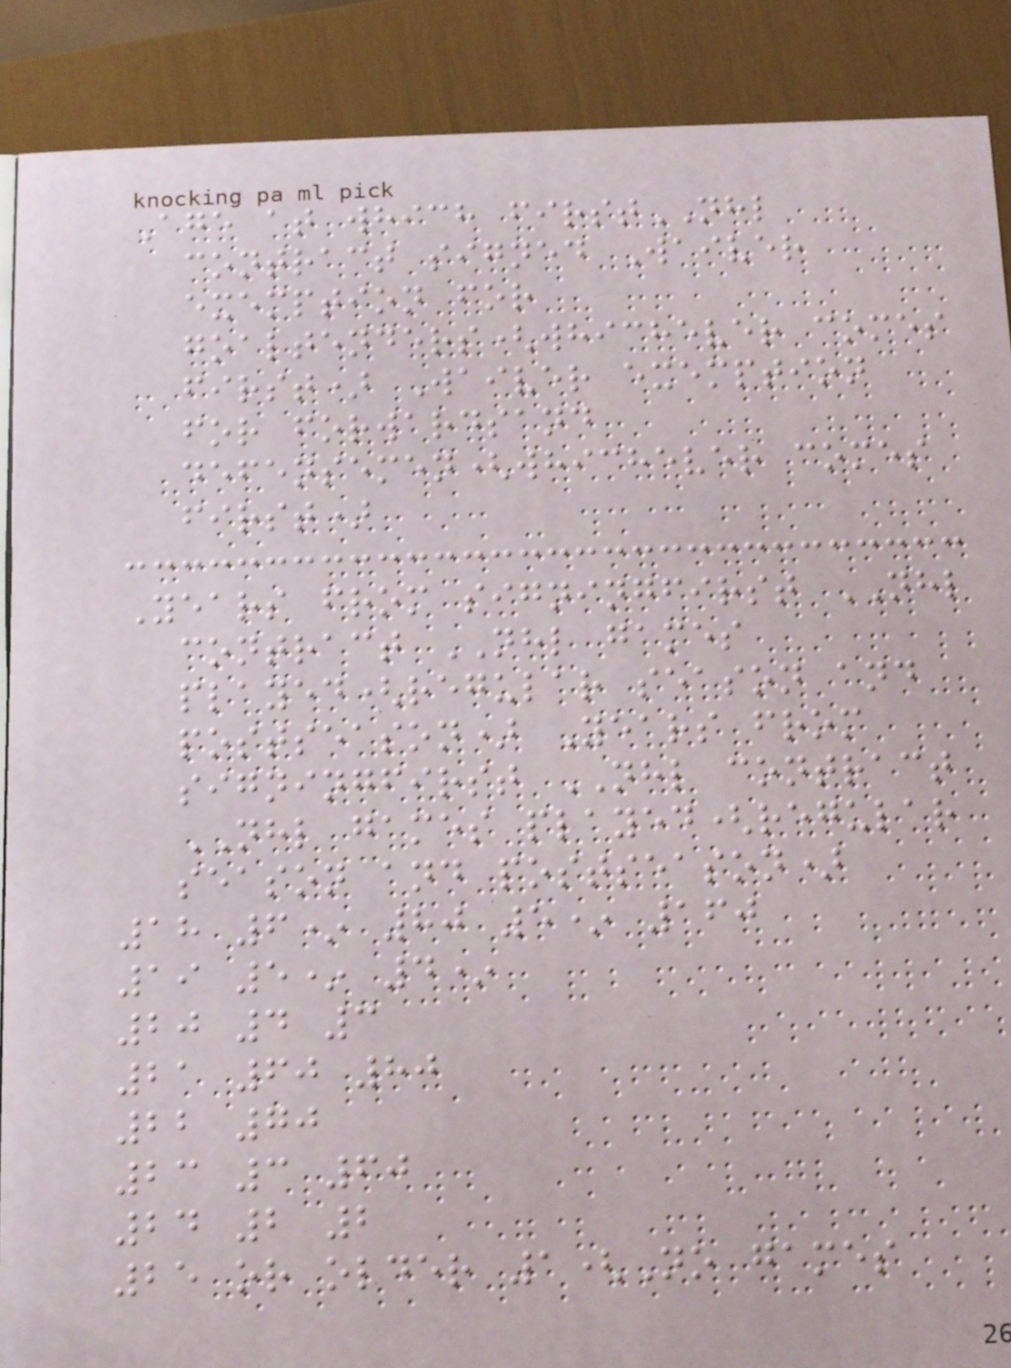Age at which firstNHL
contract signed Waiver
exemption for
goaltenders(whichever comes
first) Waiver exemption
for forwardsand
defensemen(whichever comes
first)
Years from signingfirst NHL
contract NHL games
played(regular season and
postseason) Years from
signingfirst NHL contract
NHL games played(regular
season and postseason)
18 6* 80 5* 160
19 5* 4*
20 4 3
21 60 80
22 70
23 3 60
24 2 2
25 or older 1(No games
